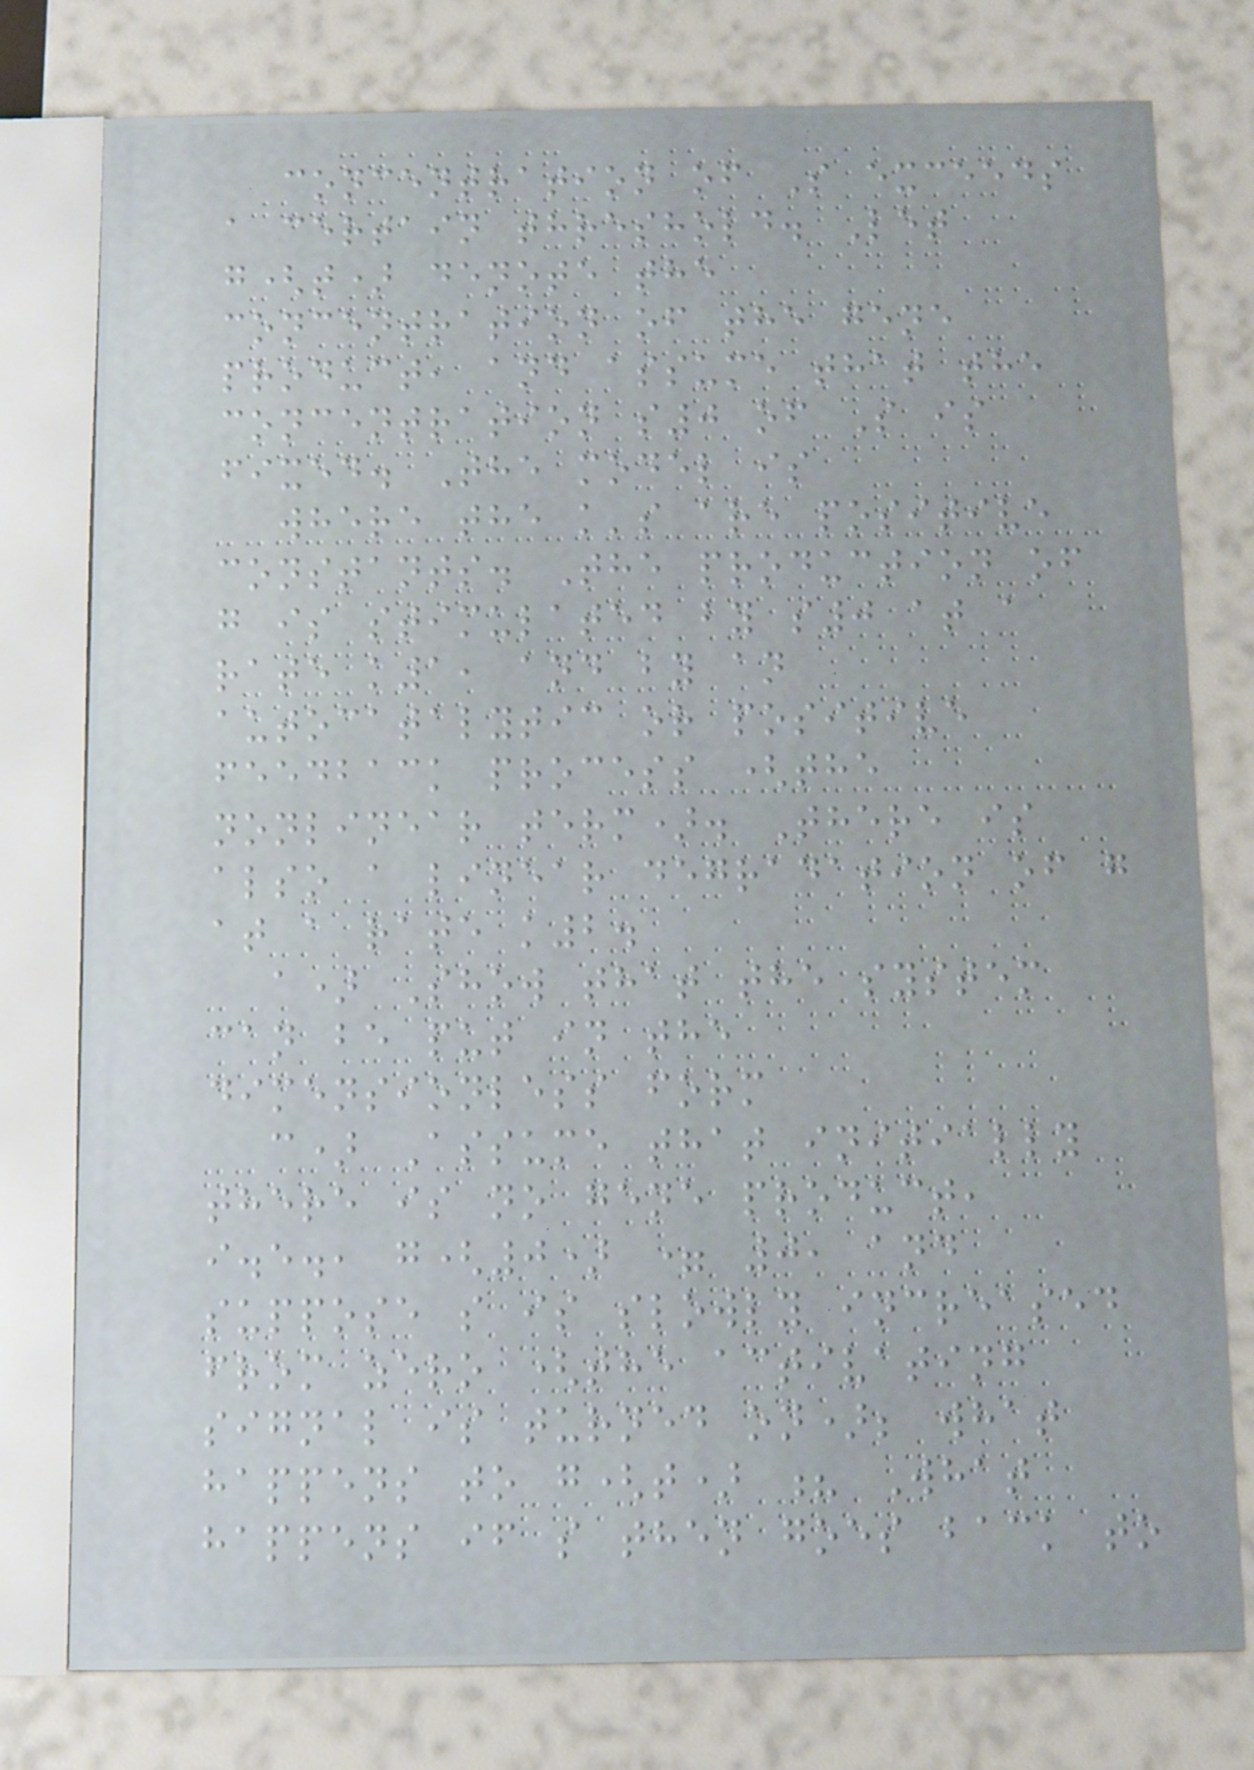concentration of S exceeds
a certain threshold. Let
g(t) denote the
concentration of the gene
product, and assume that the
concentration s0 of S is
fixed. The model is
where the k's are positive
constants. The production of
g is stimulated by s0 at a
rate k1, and by an
autocatalytic or positive
feedback process (the
nonlinear term). There is
also a linear degradation of g
at a rate k2.
a) Show that the system
can be put in the
dimensionless form
c) Assume that initially
there is no gene product,
i.e., g(0) = 0, and
suppose s is slowly increased
from zero (the activating
signal is turned on); what
happens to g(t) ? What
happens if s then goes back to
